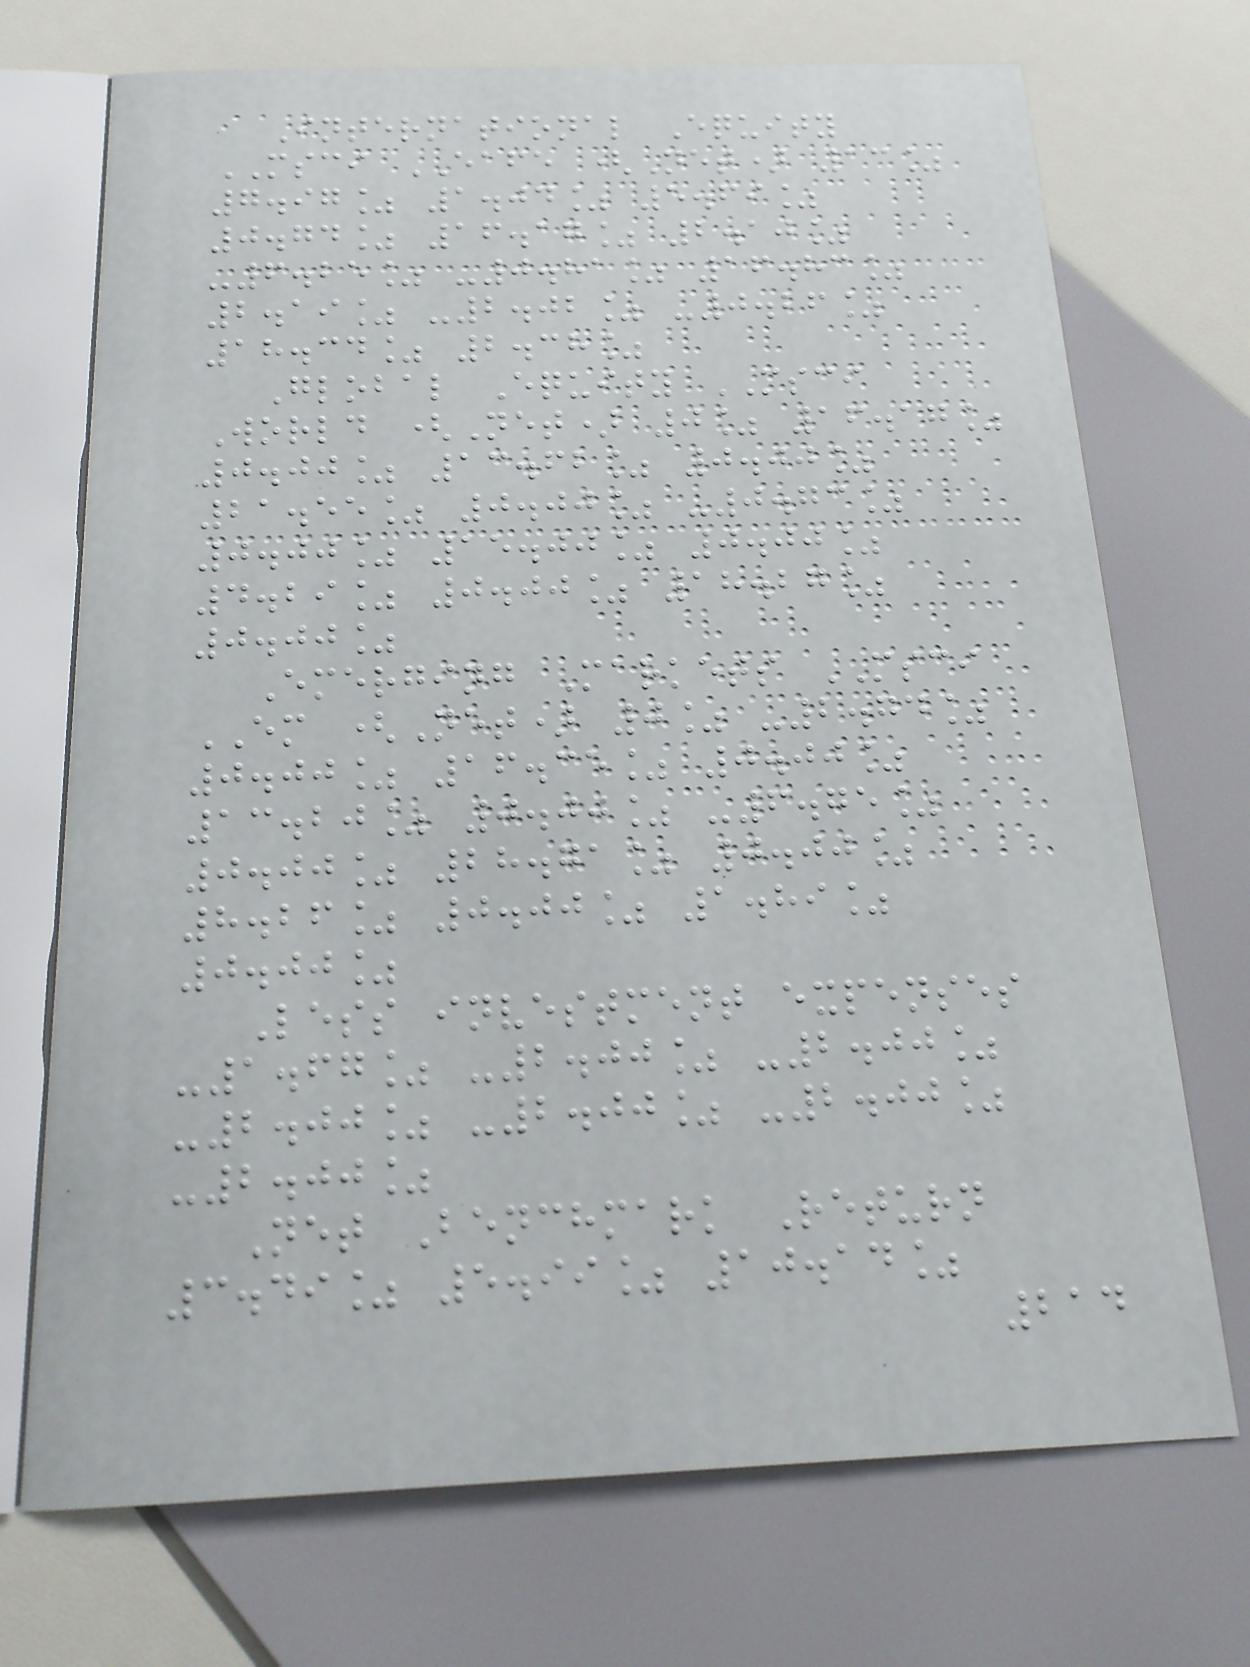International Equity
MSCI EAFE (Net) 13%
7.97% 1.04% 5.69%
0.74% 16.17% 2.10%
-6.25% -0.81% 16.83%
2.19% -2.02% -0.26%
18.34% 2.38%
Global Equity MSCI
World (Net) 0% 16.17%
0.00% 13.62% 0.00%
21.55% 0.00% -0.73%
0.00% 15.00% 0.00%
4.29% 0.00% 18.27%
0.00%
Emerging Markets MSCI
EM (Net) 0% -2.74%
0.00% 16.35% 0.00%
13.20% 0.00% -6.75%
0.00% 28.71% 0.00%
8.26% 0.00% 1.89%
0.00%
Less investment expenses
-1.67% -2.00% -2.00%
-2.00% -2.00% -2.00%
-2.00%
Net Benchmark Return
3.49% 5.99% 10.14%
214
